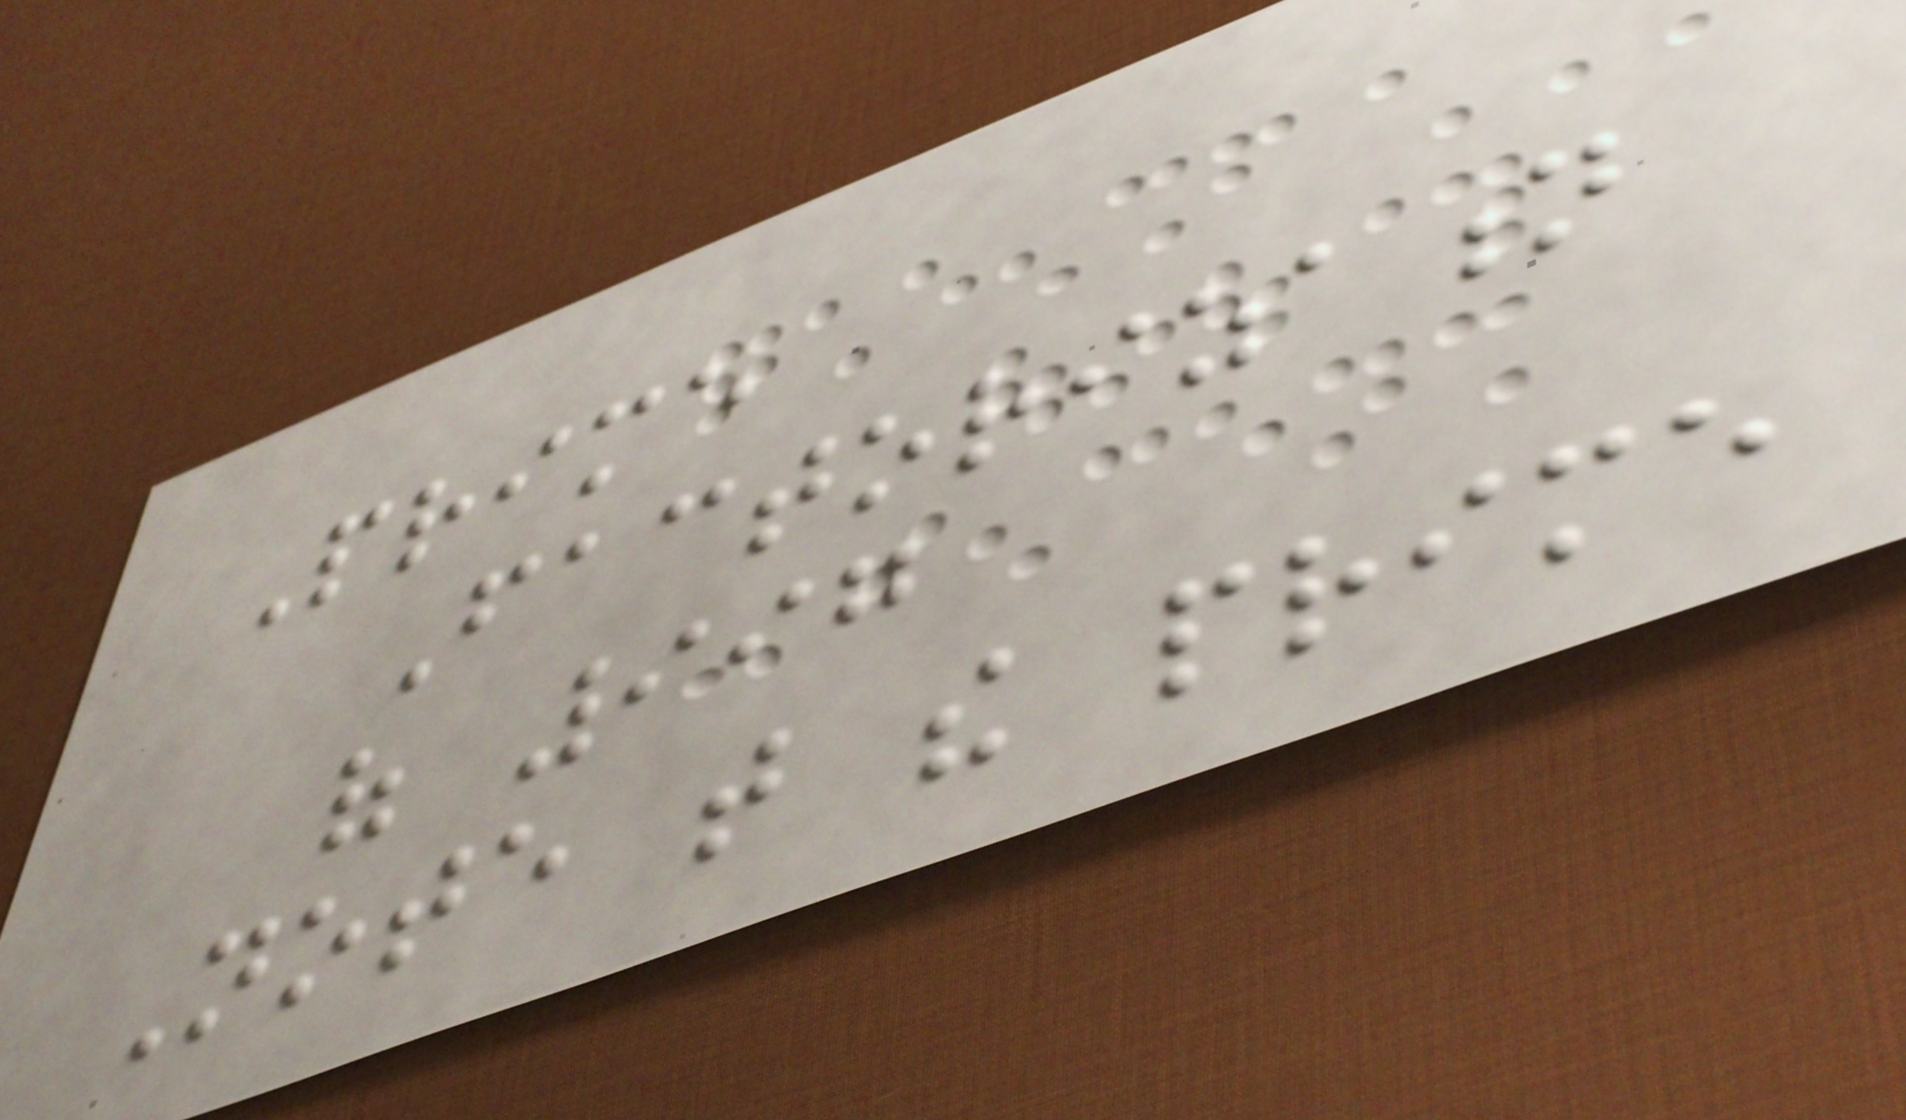Prime
Factorization
of 997
Note that the prime
